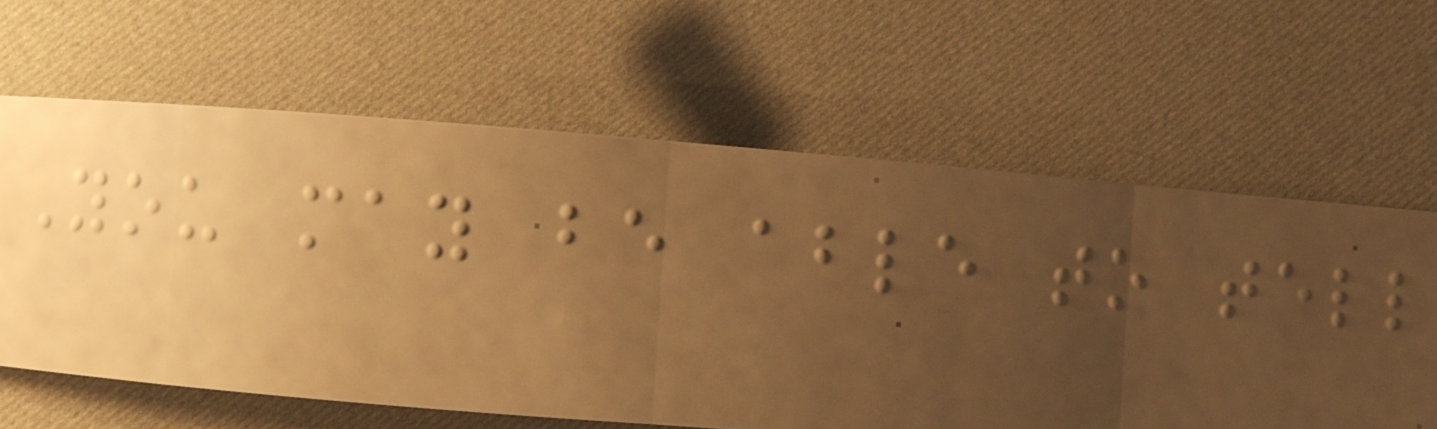You may be able to tell
